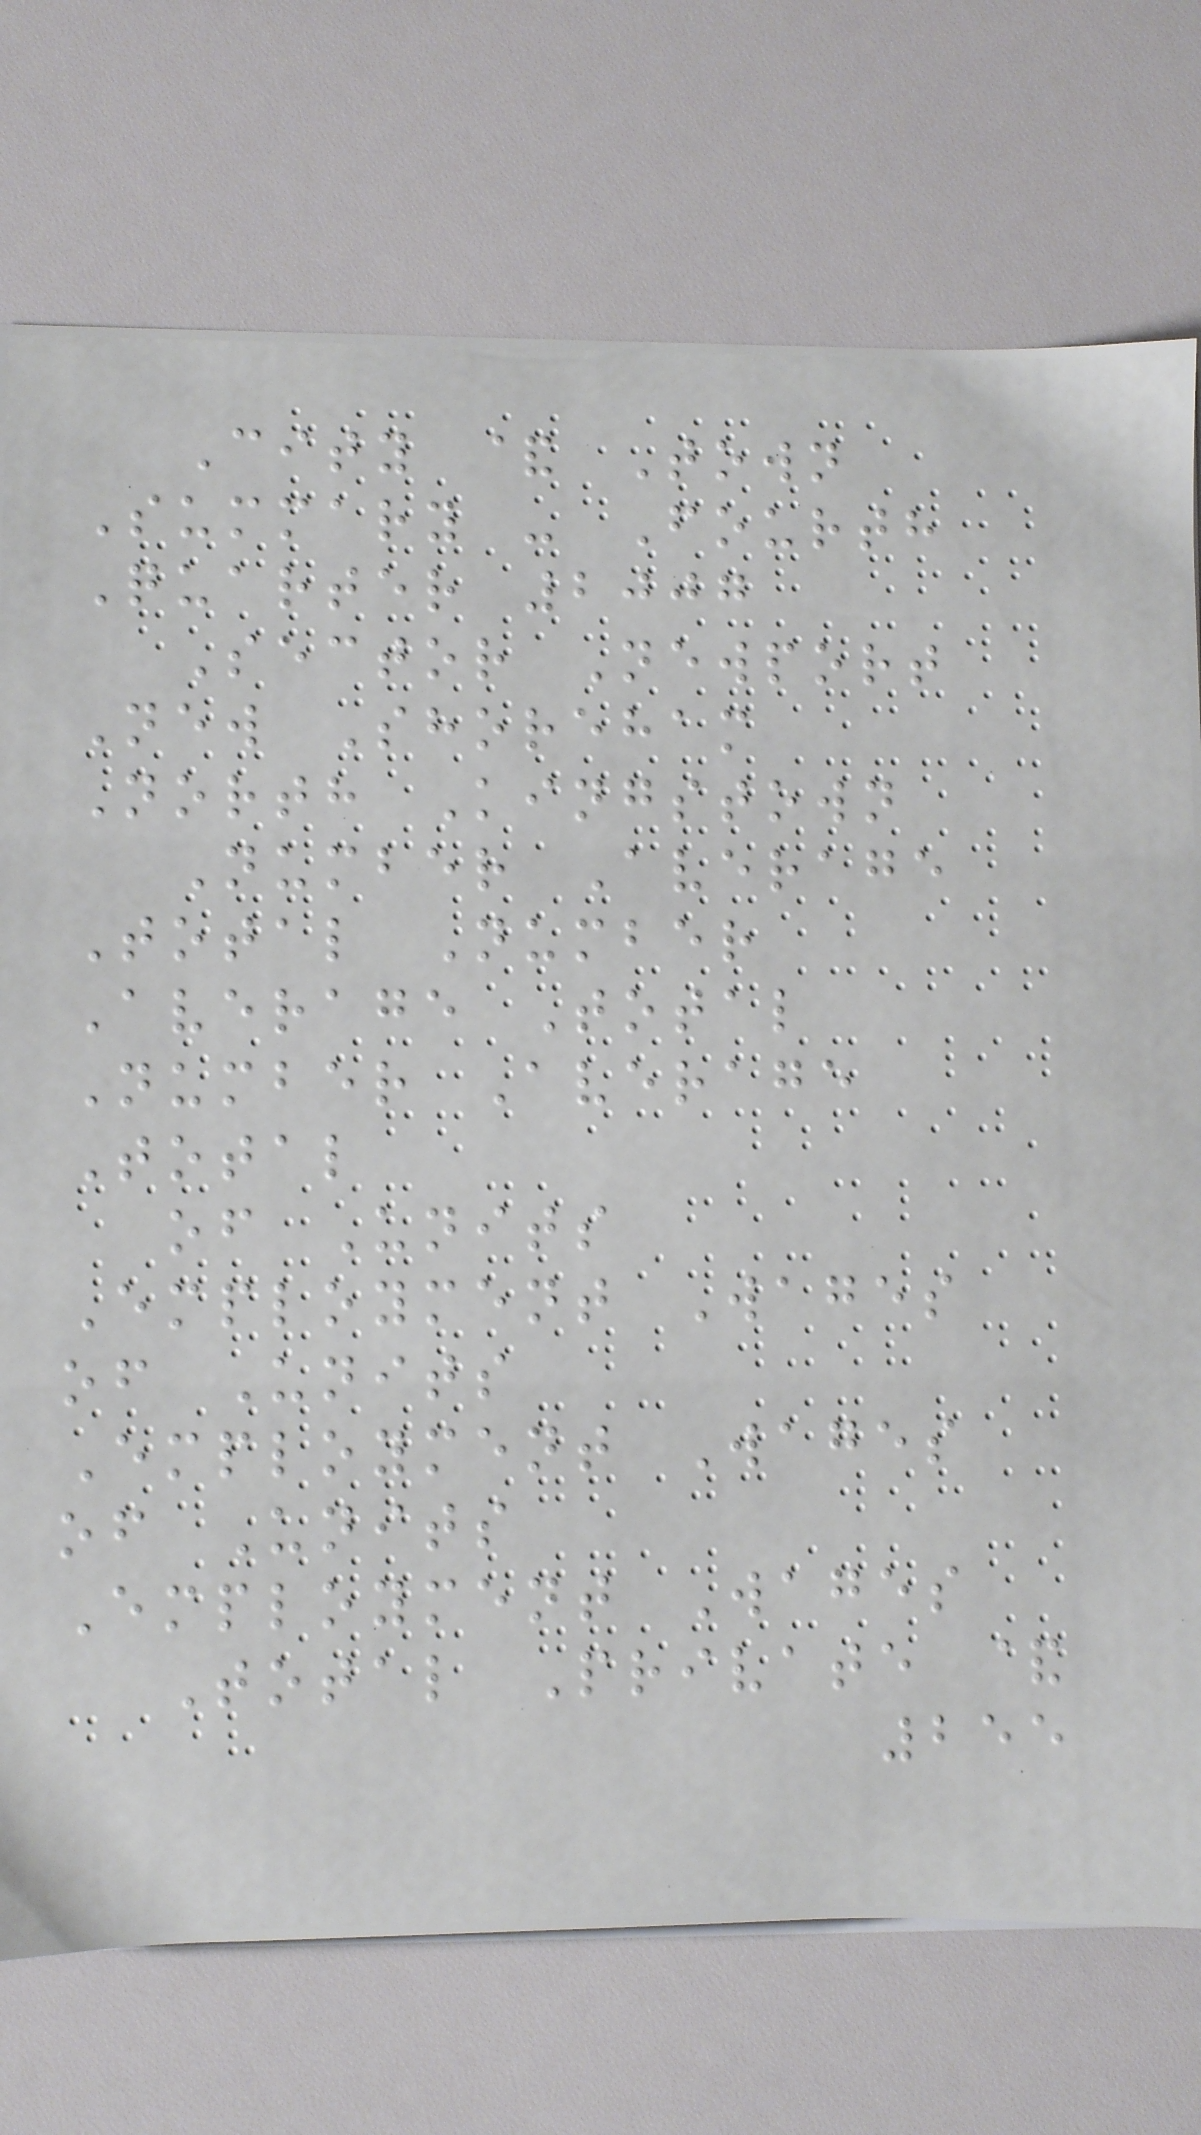City & Town
Summary - Fourth
Quarter 2007
Sector Newport
New Shoreham
North Kingstown
Number Average
Total Number
Average Total
Number Average
Total
of Units
Employment Wages
of Units
Employment Wages
of Units
Employment Wages
Total Private &
255
